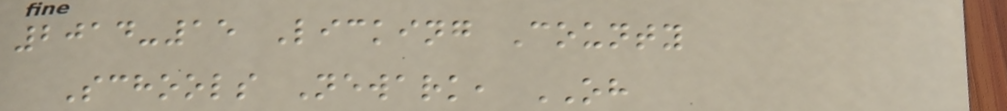2014-15 Licking County
Schools Newark, OH
